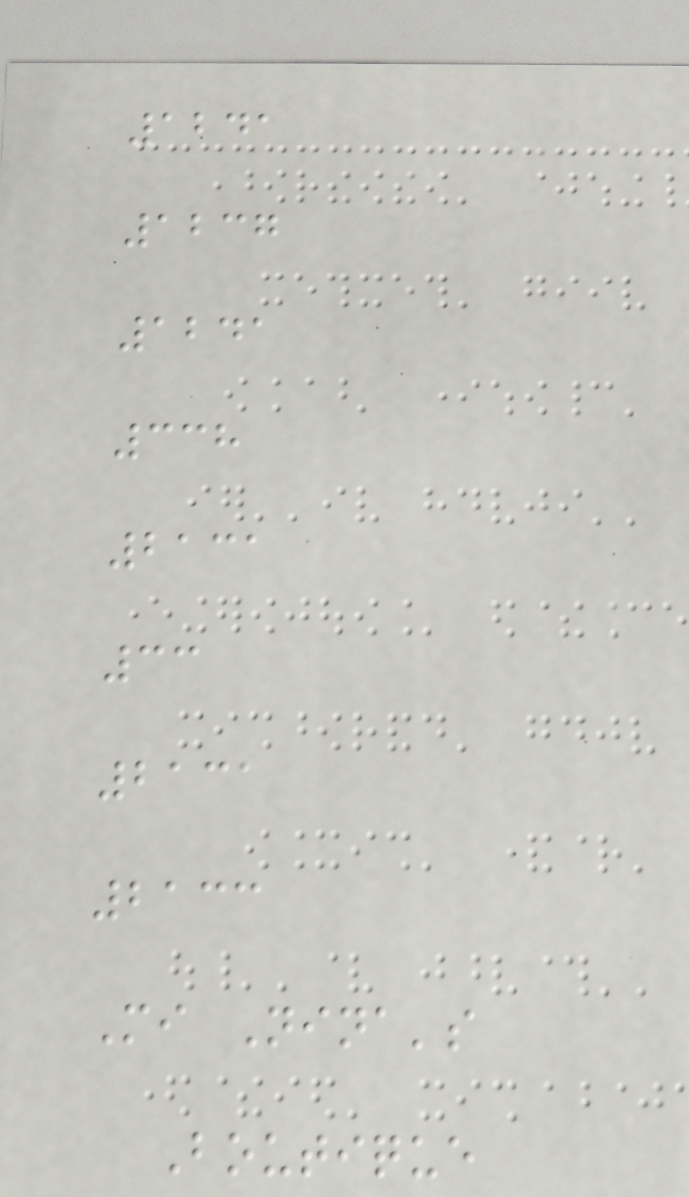1241
1237
1241
338
2131
33
2131
2133
Mi Nina's
Boutique
